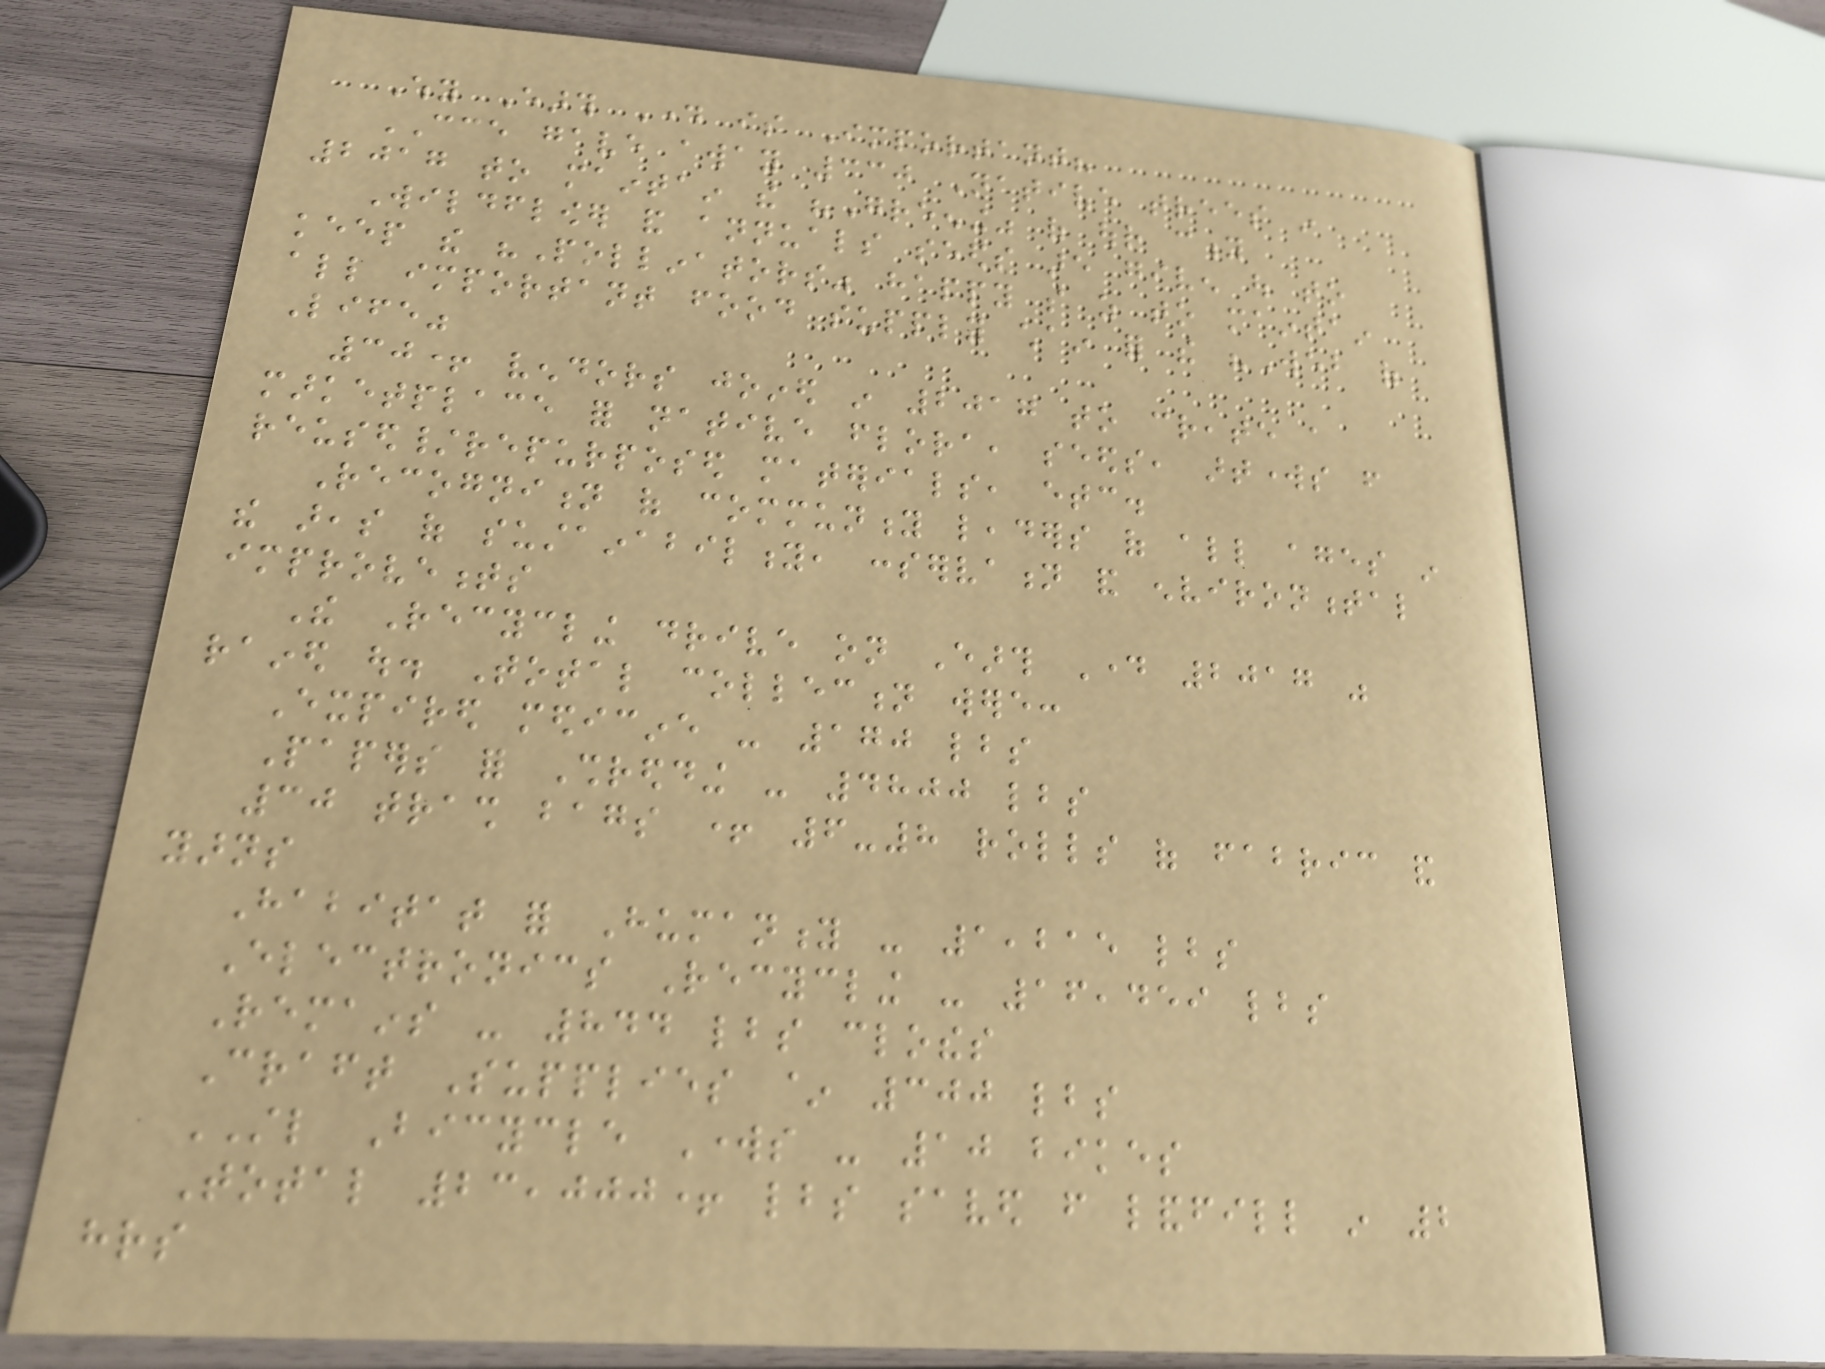Why Earth Day is Important?
CCE gave away 330 Native trees in
2017 to maintain the "Greening" of our city
Wildflower and annuals seeds are given out to
keep the "Pollinators" happy so as to maintain
all important food supply chain for the "Web of
Life"
30+ vendors joined in 2017 to create a
marketplace for native flora, seeds, artworks from
reused/repurposed materials, etc.
Recognition of community leaders of all ages in
the areas of sustainability, conservation and environmental
improvements
The Recycling drive on Earth Day 2017 was
rained out. Total collection were:
Expired medicine - 170 lbs
Papers for Shredding - 4800 lbs
30 trash bags + 6-8 rolls of fabric and
yarns
Habitat for Humanity - 1,215 lbs
Electronics Recycling - 16,459 lbs
Remains - 844 lbs clothes
Craft Supplies ~ 300 lbs
STL Bicycle Works - 10 bikes
Total 23,000+ lbs saved from landfill in 2
hrs
